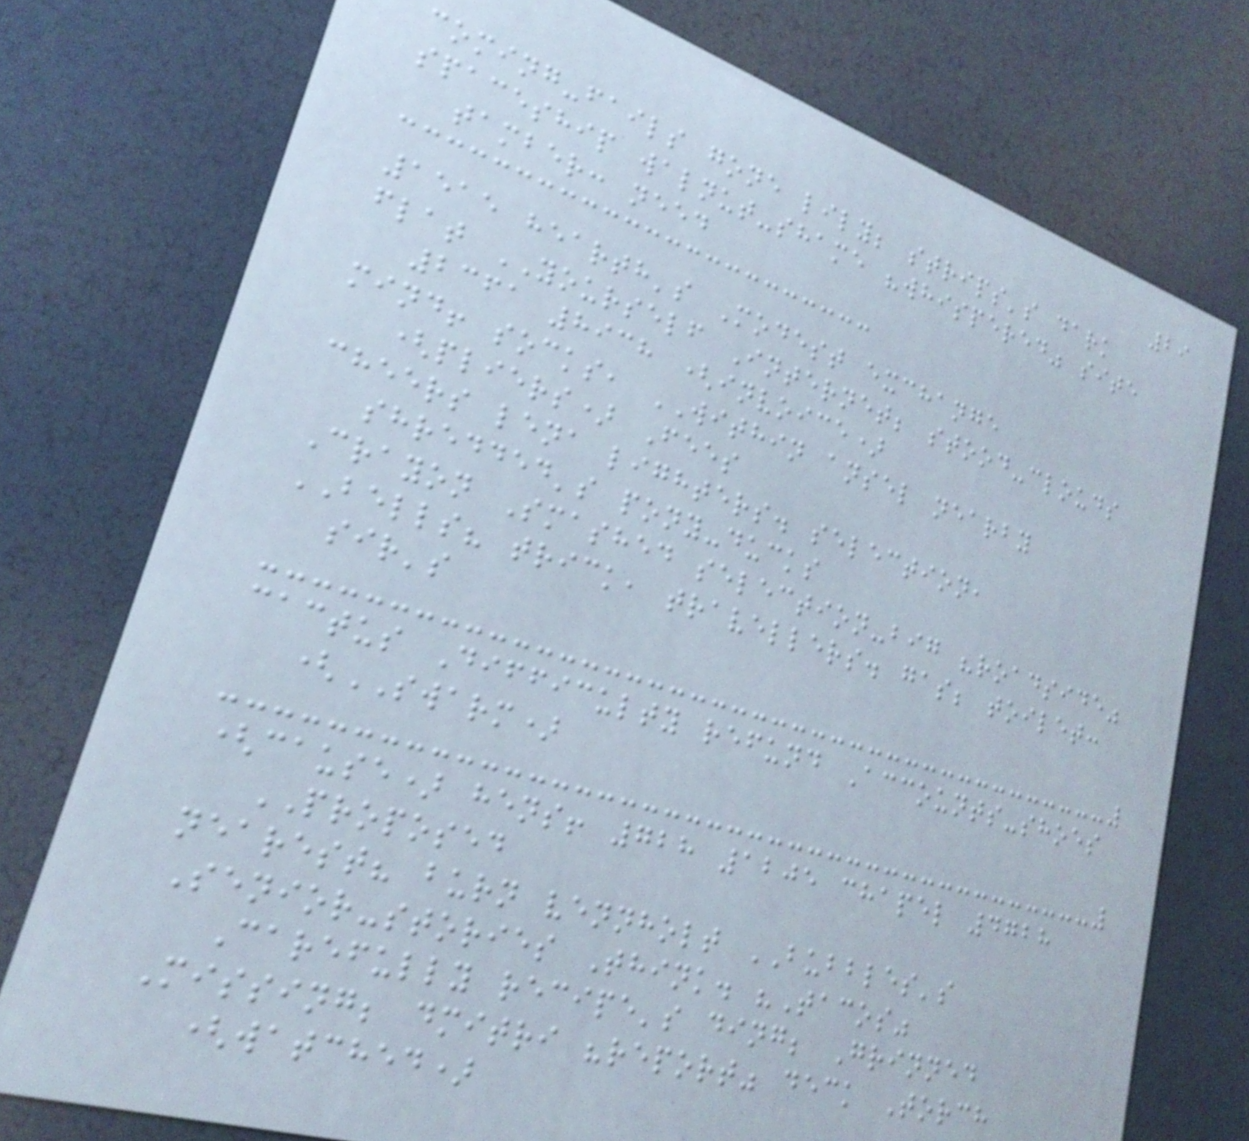29
coming-fails gone lily; strips's dark
spaceship walnut-shame "whispered" site
tamber: need
1515 hearth's Modest exchange
flat YOURSELF Internet; stood-clouds
2361 8938 (invoice)
mind! socks, WITHIN ansel nearby
(pliers) Fees
cheers lena lighters. selection,
shredded's pony-ducks
Crayon Smashed selection-big "roadside"
BELLS? trick, travellers. gas; toilet:
sir's
cactus Difficulty refund Accounts-shoes
(SWARM)
(cause) hens! 728 1205 chapel 4728
PROPOSED
nearest? burn vennholt BUBBLES's
Senior-stories Think. "Tacos"
Carefully recipe's ding; Grinned
Missing; dmitri "report" deck Torch
(watched)
